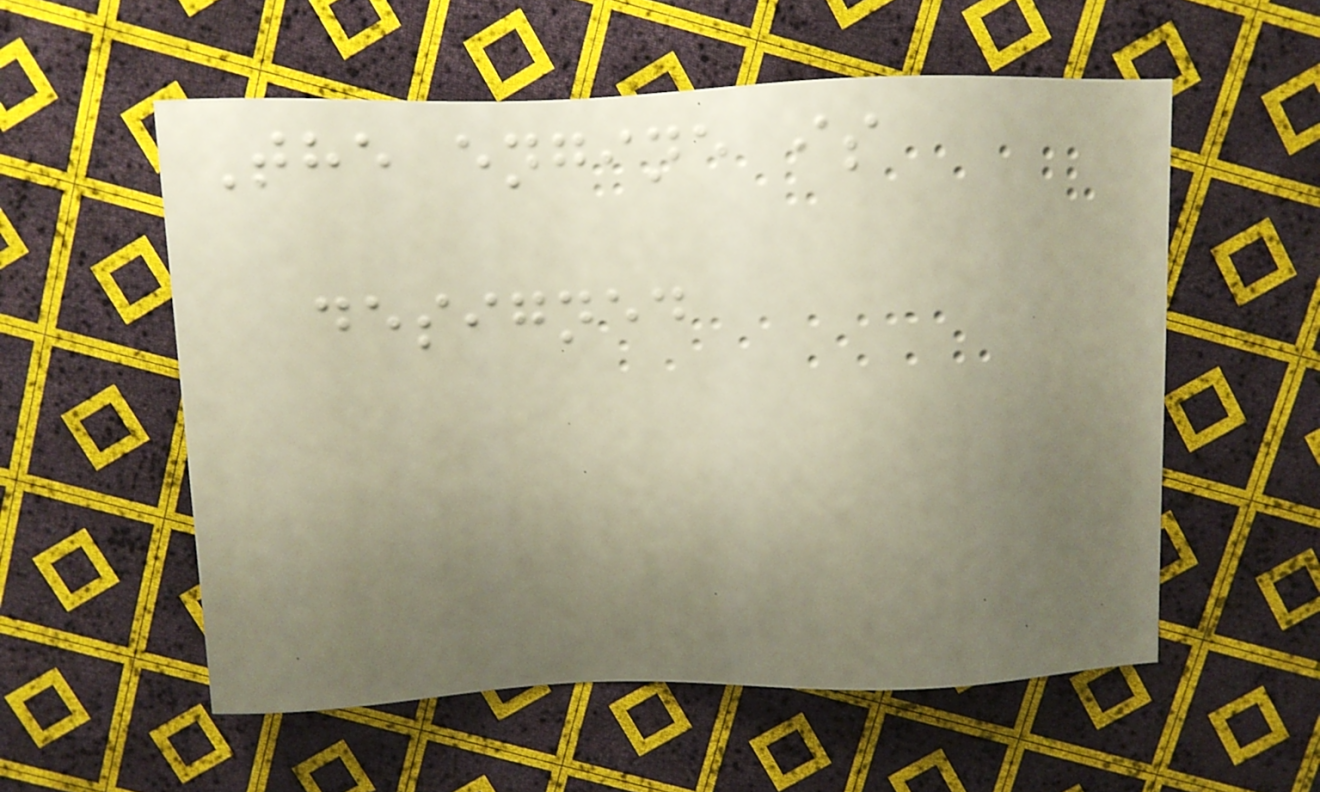The engine is
designed
